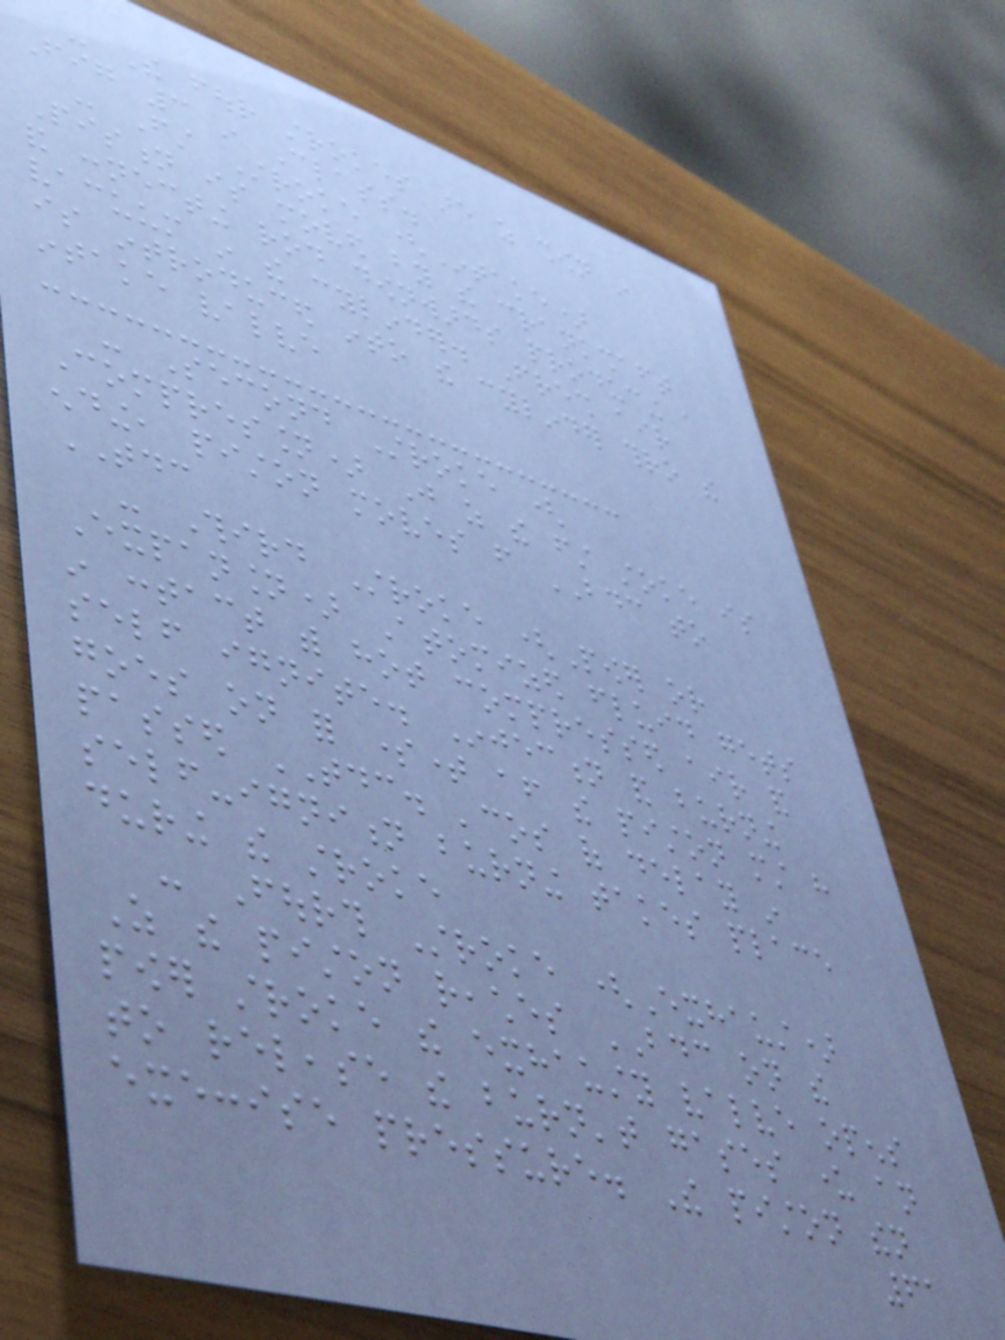- The four strokes are as shown in
Fig 3 in Class.
- First Stroke (Intake)
Pistion is moved by the crankshaft
and connecting rod downwards producing a
vacuum in the cylinder. Fresh air
is introduced into the cylinder thro the
intake valve
- Second Stroke (
Compression) Just as the first stoke is
ending, piston moves from BDC to
TDC
- Third Stroke (Power or
Expansion) Atomized fluid gets
in contact with hot compressed air and
self ignite. Injection and burning
goes on for sometime after the piston must have
passed TDC. 'cos of delay in
self-ignition burning takes place
during the stroke
- Fourth Stroke (Exhaust)
As the piston reaches BDC on the
power stroke the exhausty valve opens
to release the burn't gases under an
execcise pressure. The piston then
61
